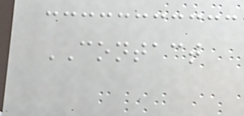CONTACT
